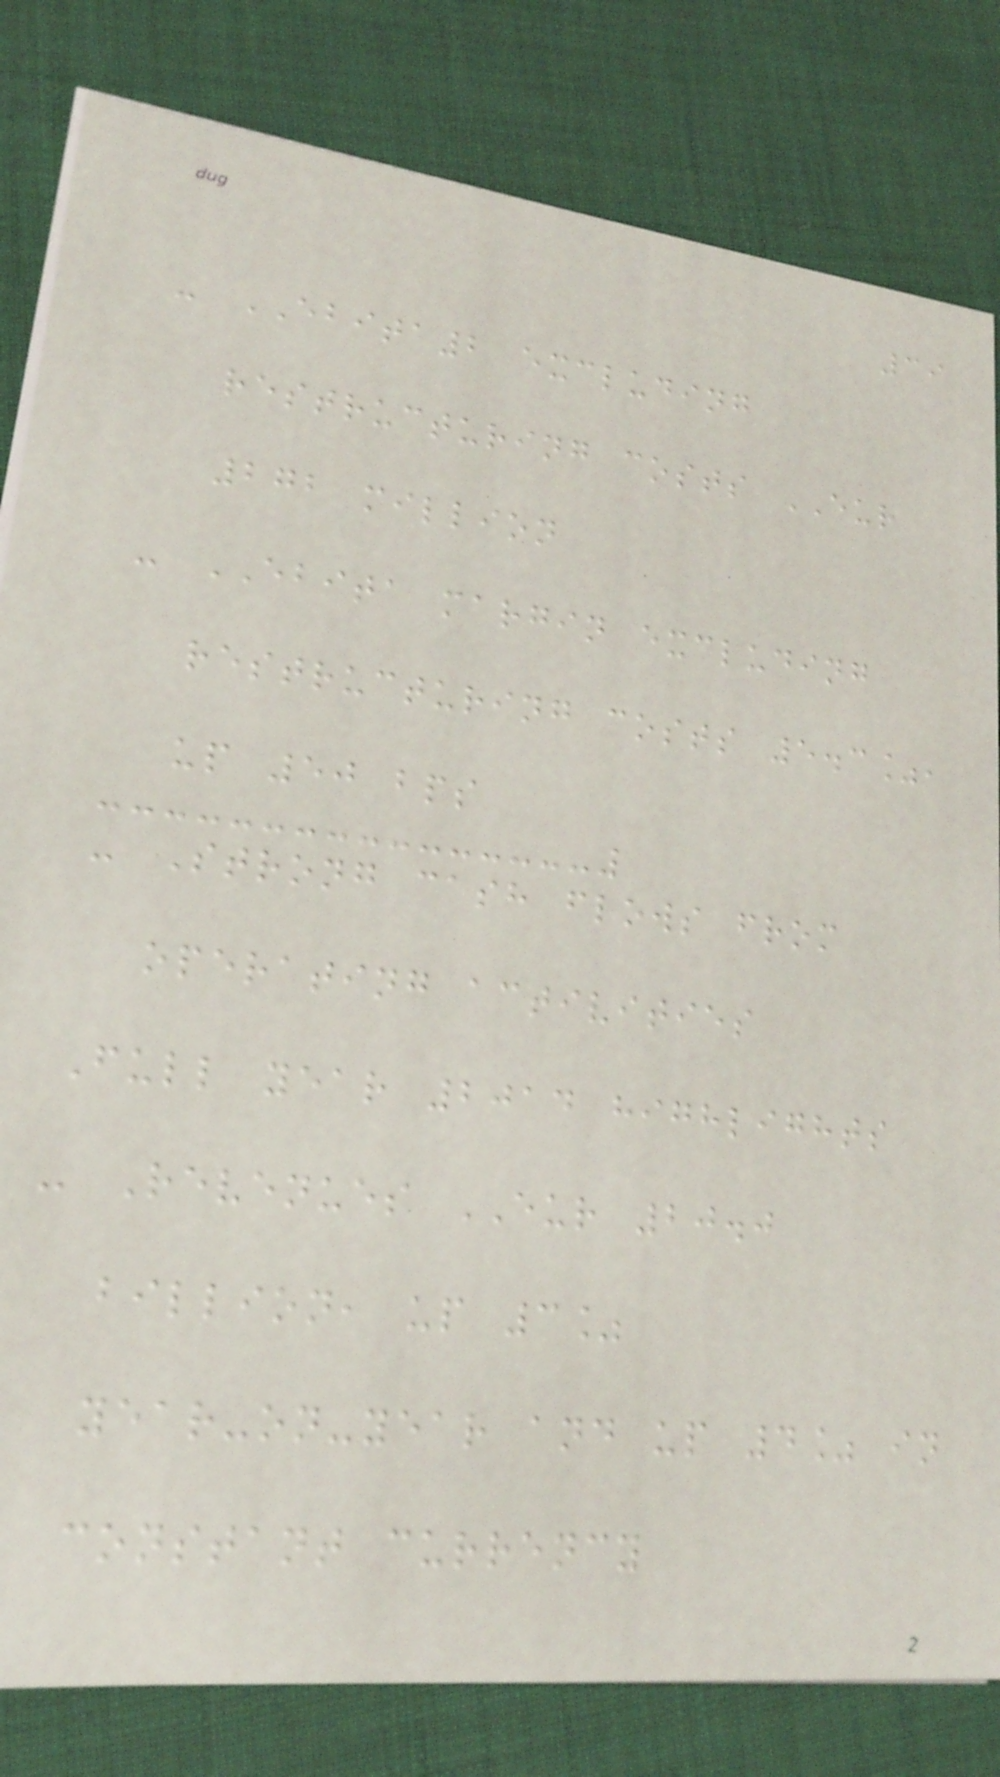39
- EBITA2 excluding
restructuring costs EUR
272 million
- EBITA margin excluding
restructuring costs 5.3%,
up 50 bps
- Strong cash flows from
operating activities
Full year 2014 highlights
- Revenues EUR 20.0
billion, up 3%
year-on-year and up 4% in
constant currency
